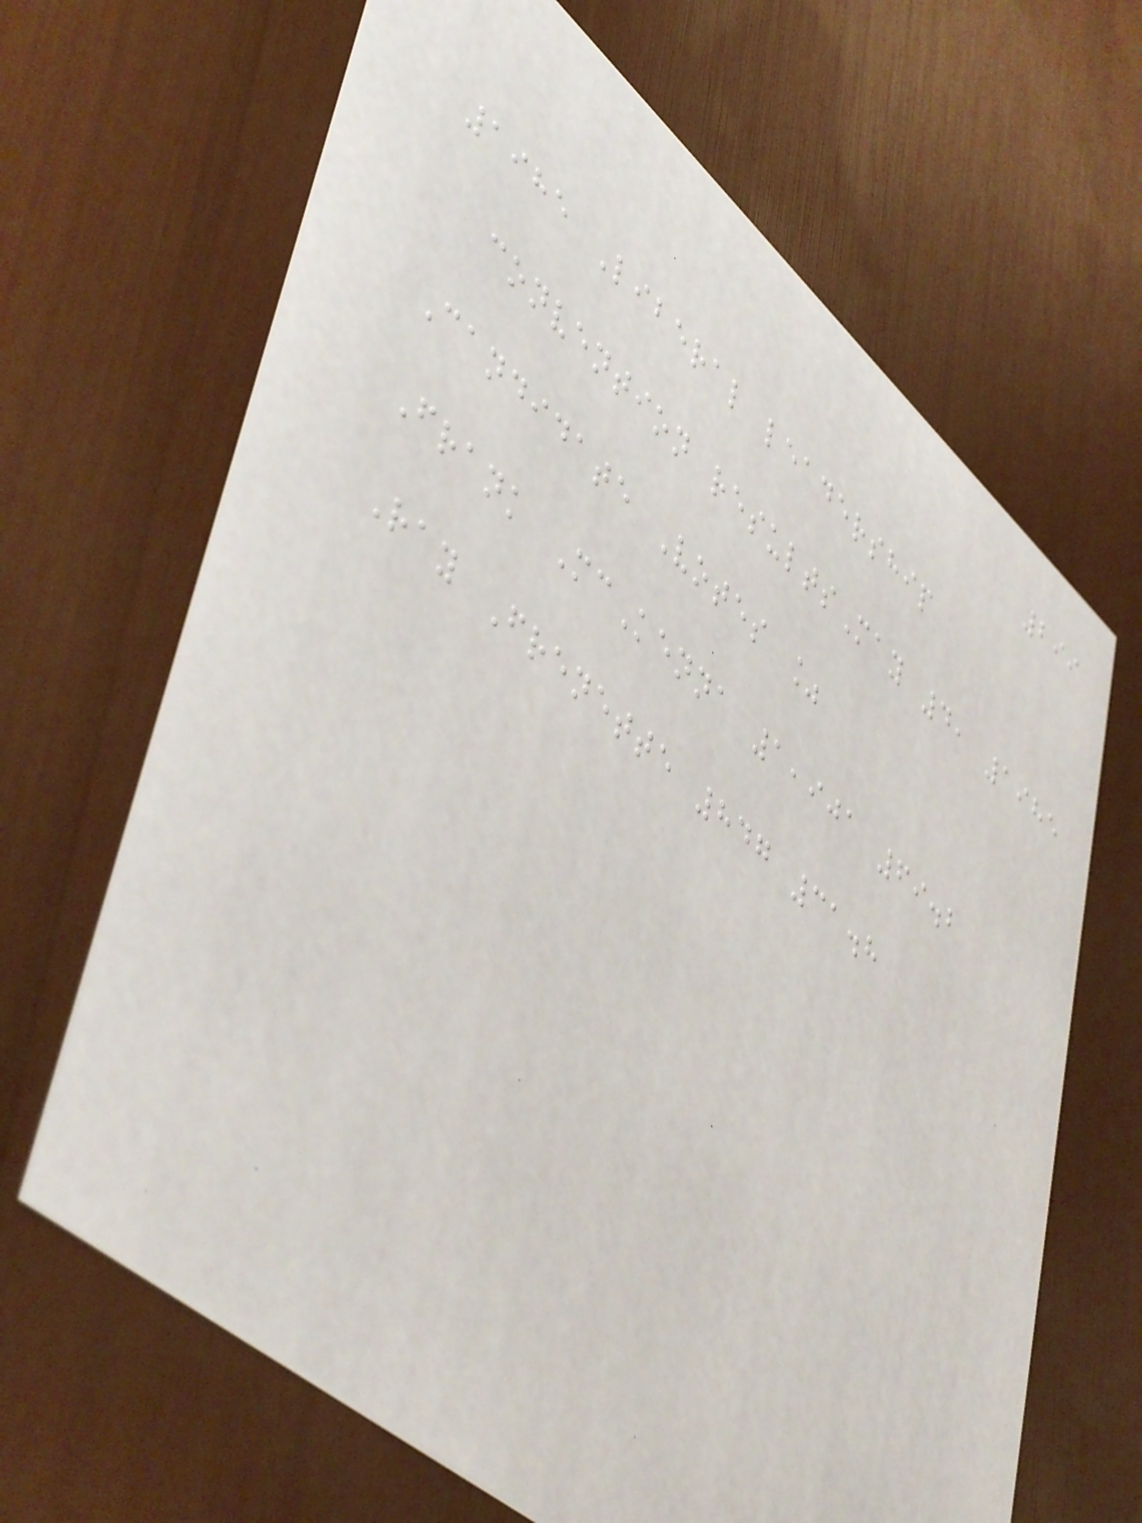299
1985 Liberal leadership
convention resultsMay 4, 1985
Candidate Votes %
Frank McKenna 1,901 69.2
Ray Frenette 847 31.8
